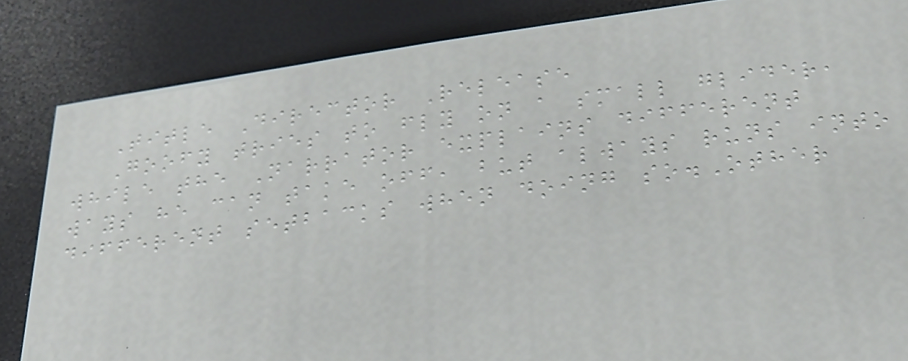Title Director Release
Goofy tries to fly on a small glider,
while the Narrator explains different
ways he can take off, but always runs into
different setbacks when doing so.Other
